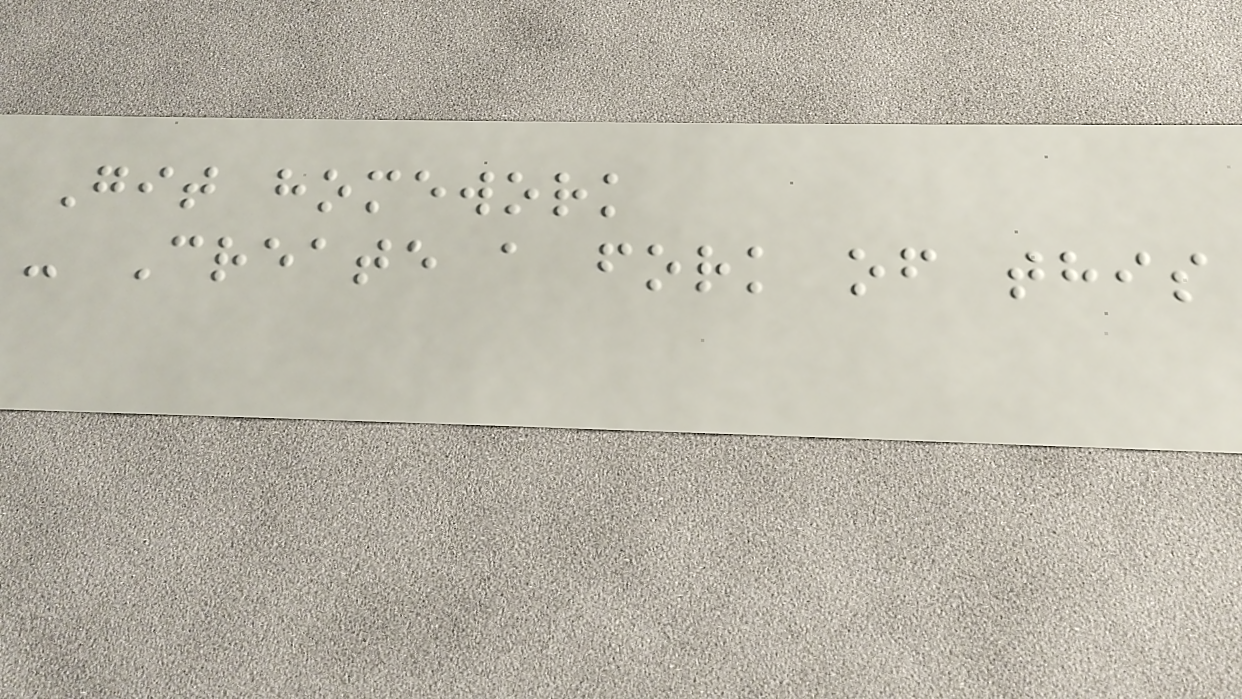Git homework
- Create a fork of this
